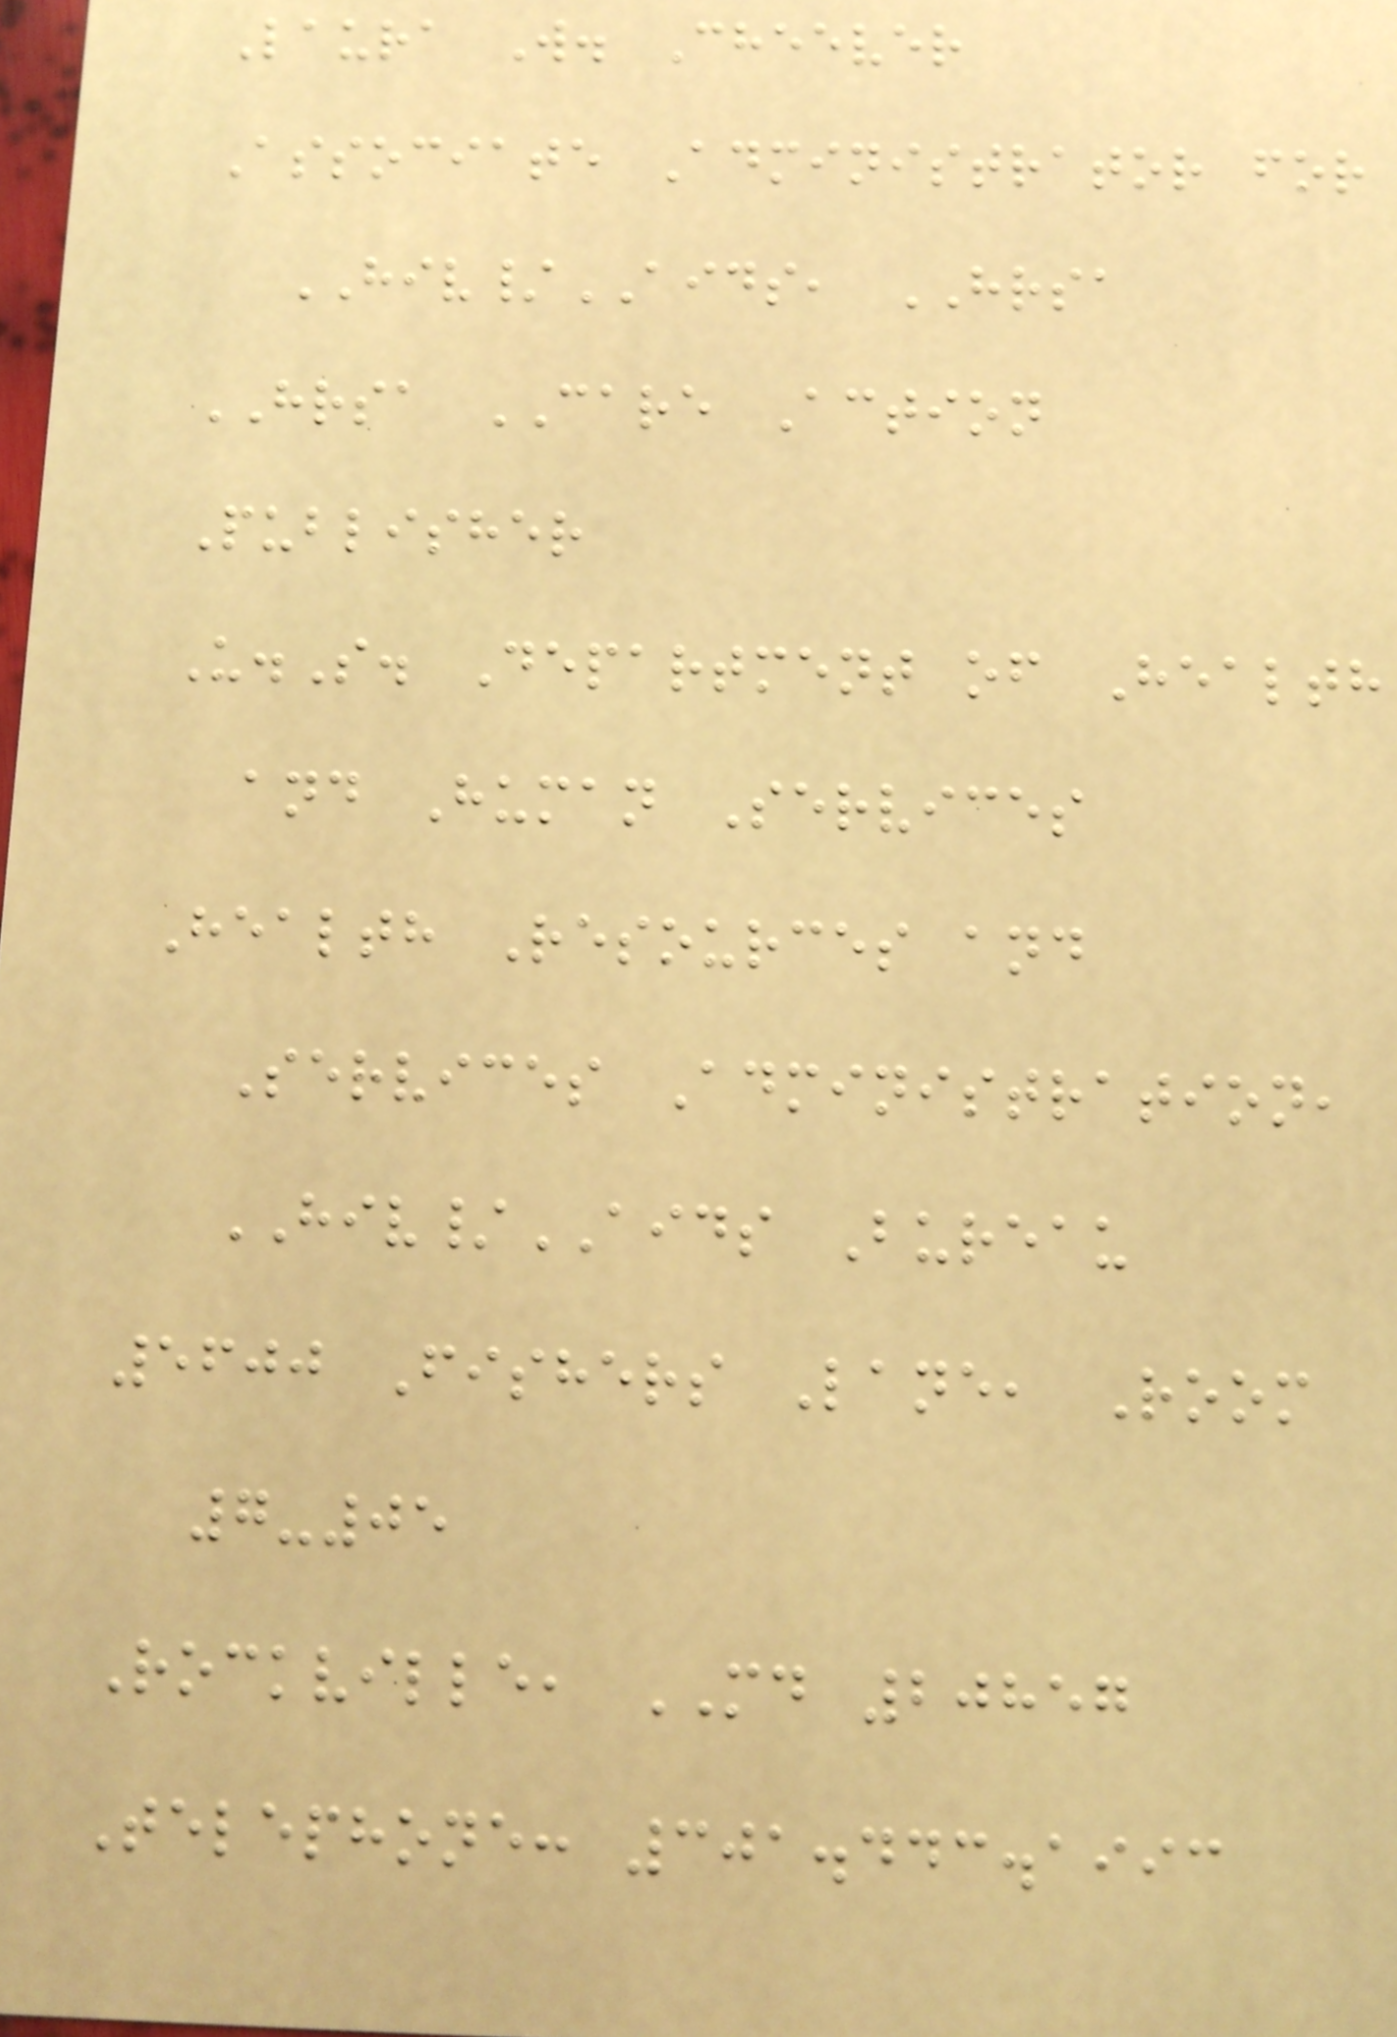Laura W. Cheever
Associate Administrator for
HIV/AIDS, HRSA
HRSA CARE Action
Publisher
U.S. Department of Health
and Human Services
Health Resources and
Services Administration,
HIV/AIDS Bureau
5600 Fishers Lane, Room
7-05
Rockville, MD 20857
Telephone: 301.443.1993
